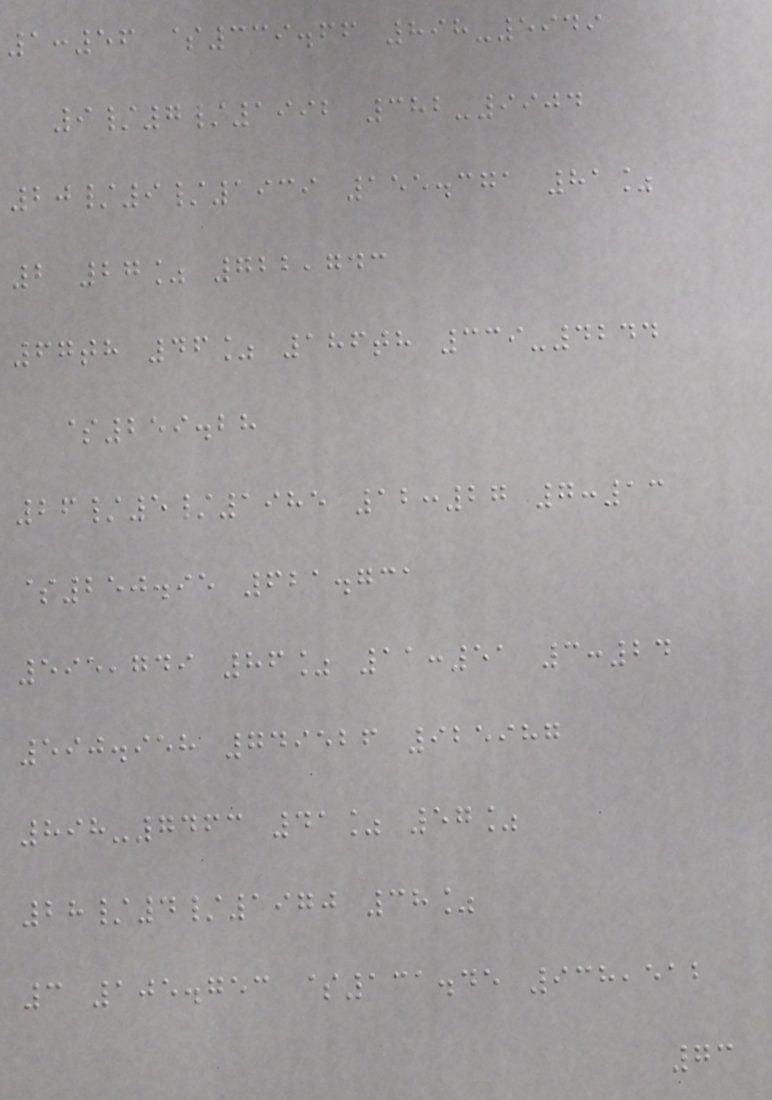1:56 $339.66 898-5949
9/7/1992 382-9904
20/9/1939 155.371 81%
2 27% 722,743
67th 46% 186th 339-4244
$259.28
26/5/1985 12:27 7:13
$250.95 621.731
595,749 86% 11:51 3:24
590.958 749526 925987
898-7463 41% 57%
28/4/1970 38%
3 105.753 $131.45 938,512
73
